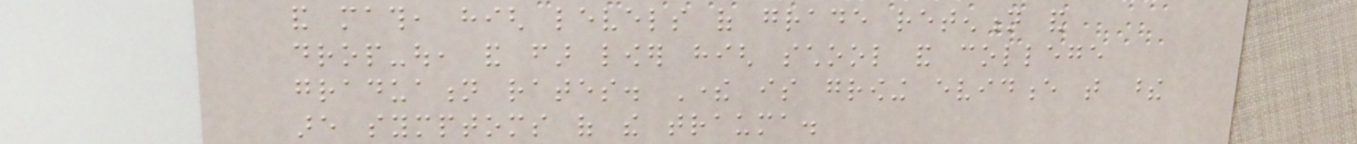and math, high levels of grade retention and
drop-out, and far lower high school and college
graduation rates. There is growing evidence that these
are symptoms of the trauma.
